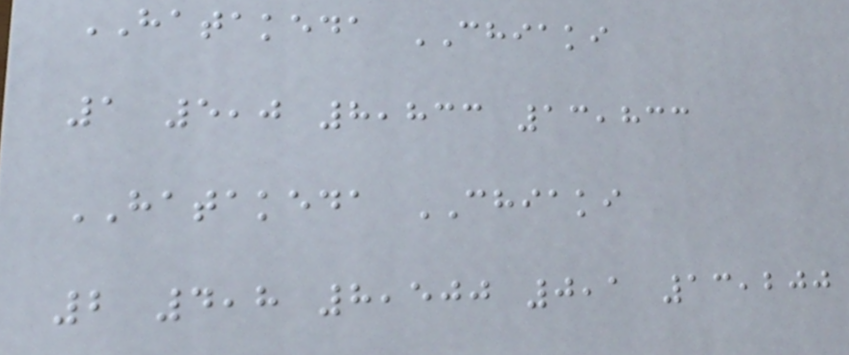HATAKEDA CHIAKI
1 5,0 8,833 13,833
HATAKEDA CHIAKI
2 4,8 8,500 0,1 13,200
